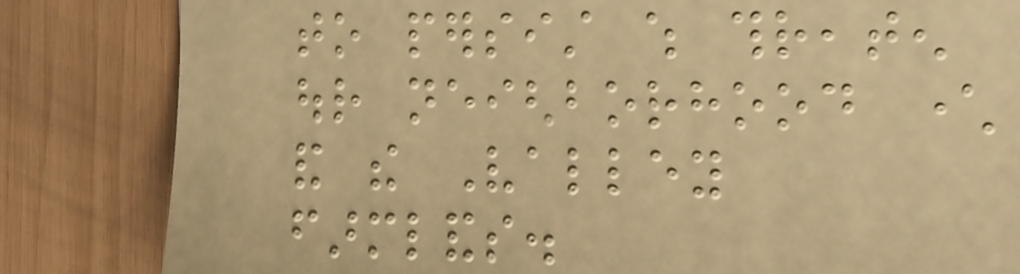to persist which threaten
our neighborhood character
and the Valley
farmlands.
